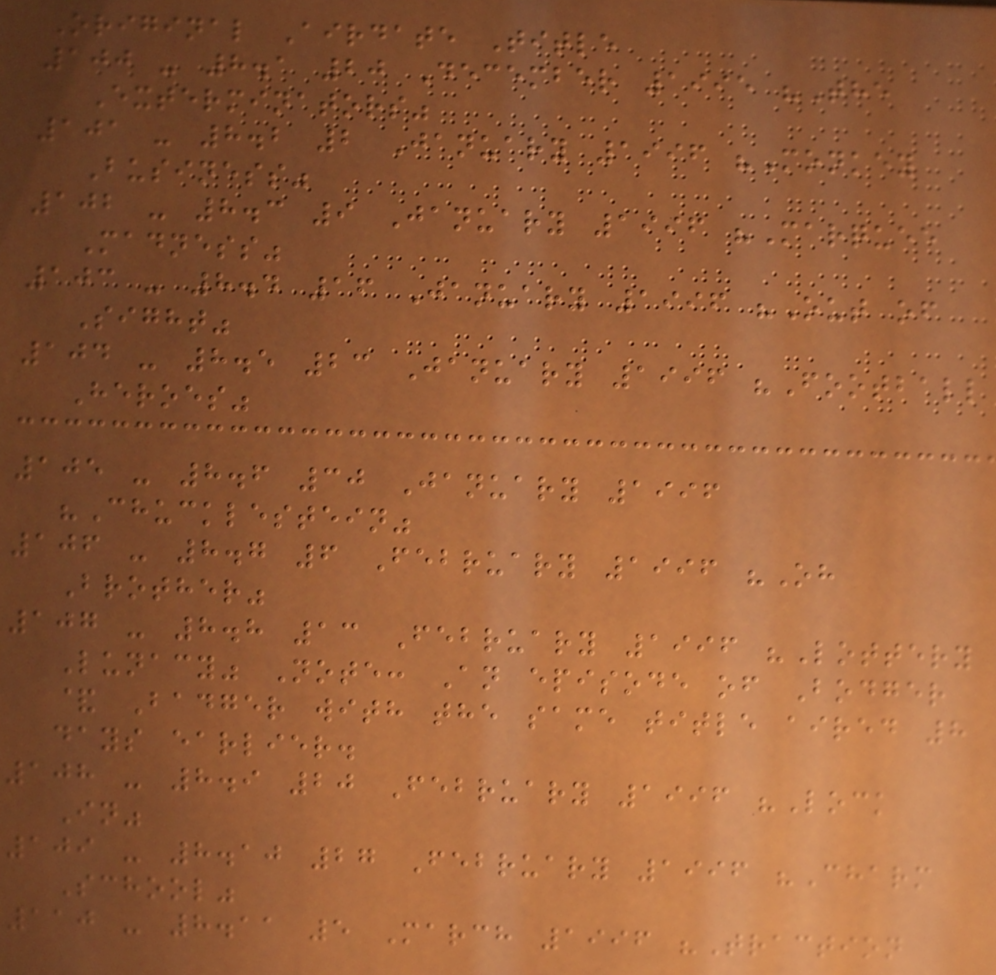Original Airdate Title
100 - 8.1 20 December 1995 "The
Exterminators"
101 - 8.2 2 January 1996 "Monkey
Business"
102 - 8.3 9 January 1996 "Marquee
Madness"
103 - 8.4 16 January 1996 "Out of
Sight"
104 - 8.5 23 January 1996 "Football
Heroes"
105 - 8.6 30 January 1996
"Chucklestein"
106 - 8.7 6 February 1996 "Oh
Brother"
107 - 8.8 13 February 1996 "Lottery
Lunacy" Note: An episode of Bodger
& Badger with the same title aired 8
days earlier.
108 - 8.9 20 February 1996 "Lock
In"
109 - 8.10 27 February 1996 "Charm
School"
110 - 8.11 5 March 1996 "Traction
